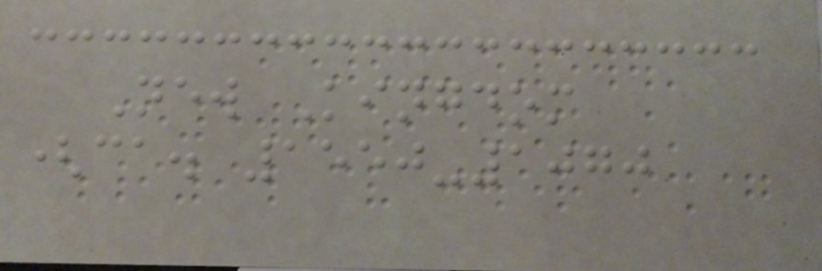New Kingdom
(ca. 1550-1070
